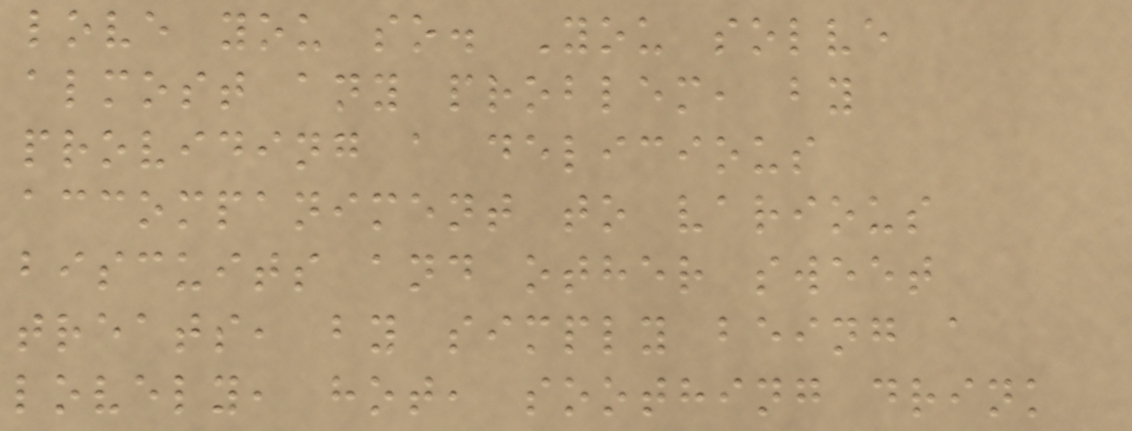love you so. You solve
almost any problem, by
providing a delicious
accompaniment to various
biscuits and other sweet
treats, by simply being a
lovely, hot, soothing drink
